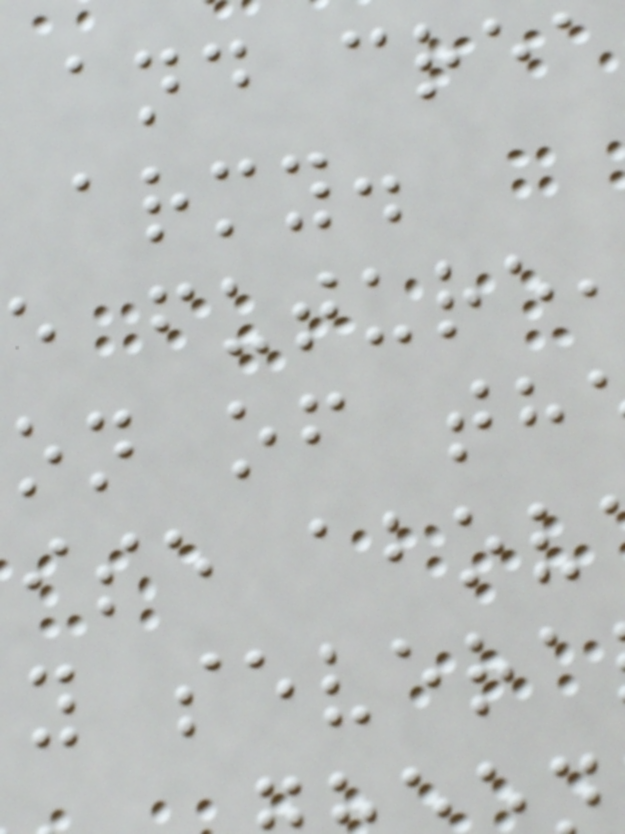and crea
army.
e future
on of th
ise abov
y severa
